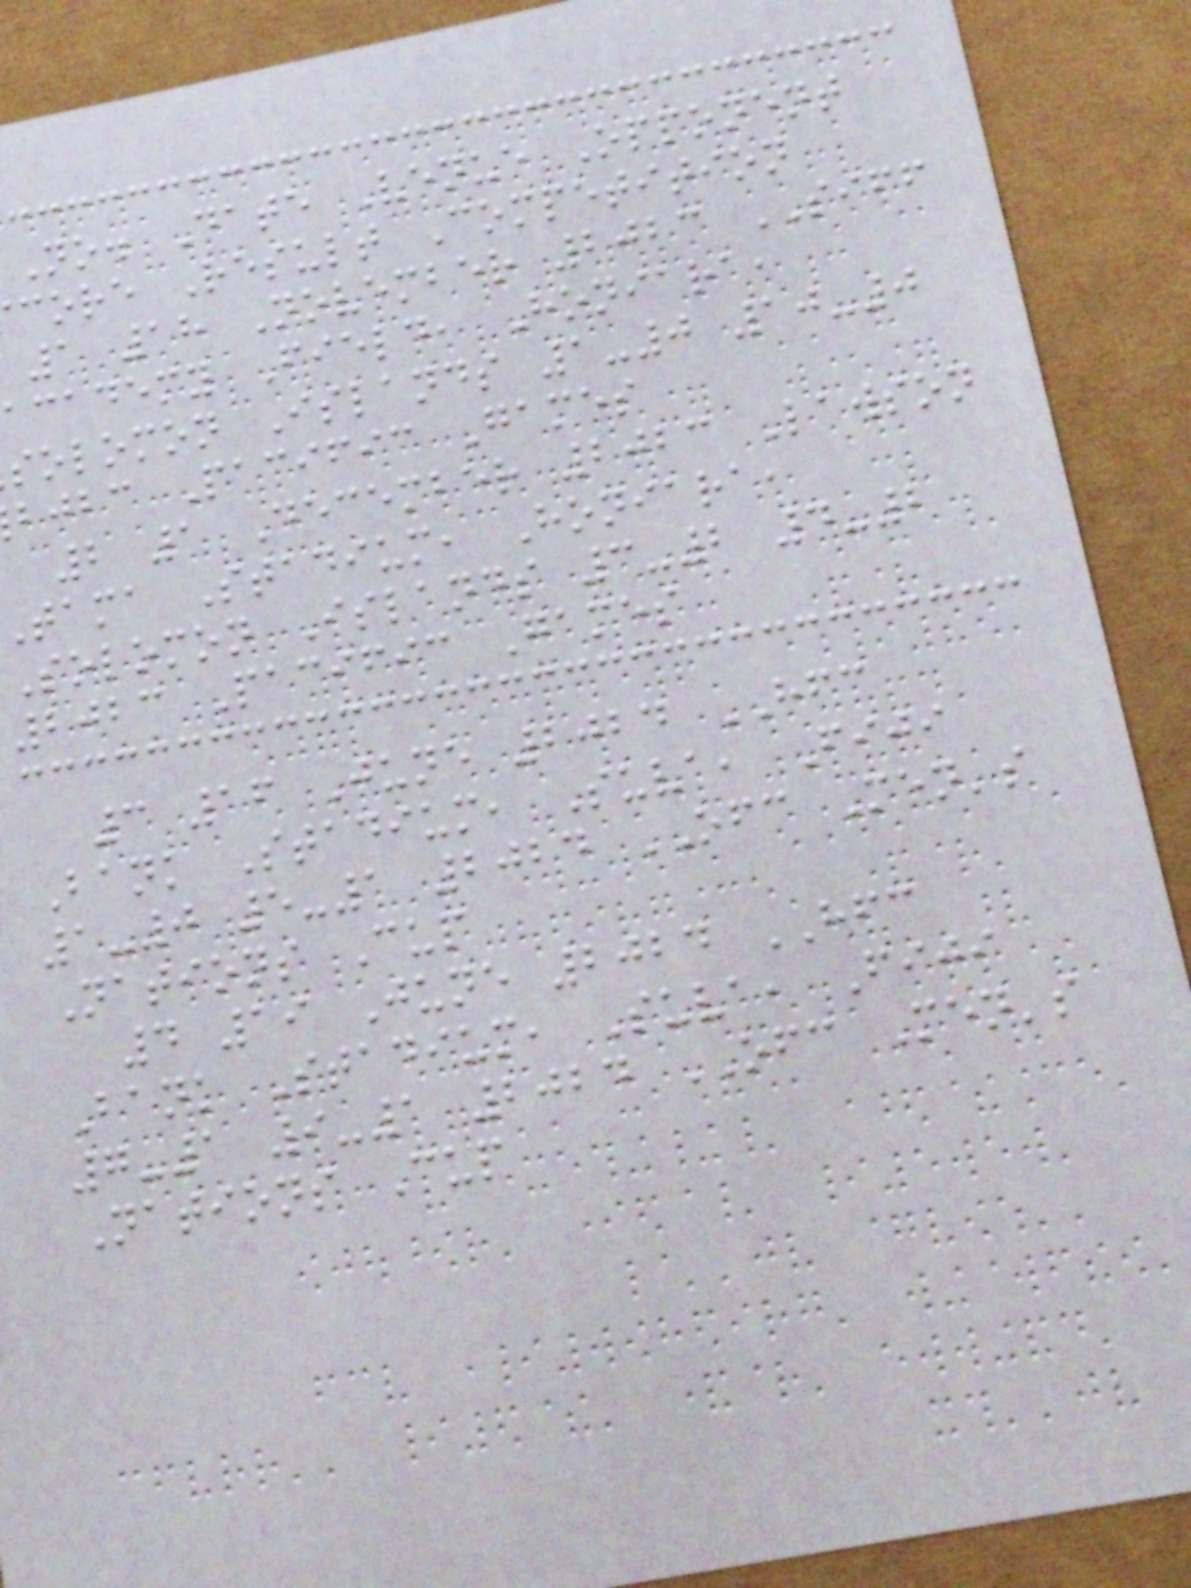No. Date Venue Opponent
core Result Competition
1 18 November 2023 SIFF
academy Field, Honiara,
solomon Islands 1-0 10-0
bjbc Pacific Games
2 1 December 2023 Lawson
tama Stadium, Honiara,
Solomon Islands 3-2 4-2
2023 Pacific Games
3 16 June 2024 HFC
Bank Stadium, Suva, Fiji
1-0 5-1 2024 OFC Men's
Nations Cup
4 19 June 2024 HFC
Bank Stadium, Suva, Fiji
7-1 9-1 2024 OFC Men's
Nations Cup
